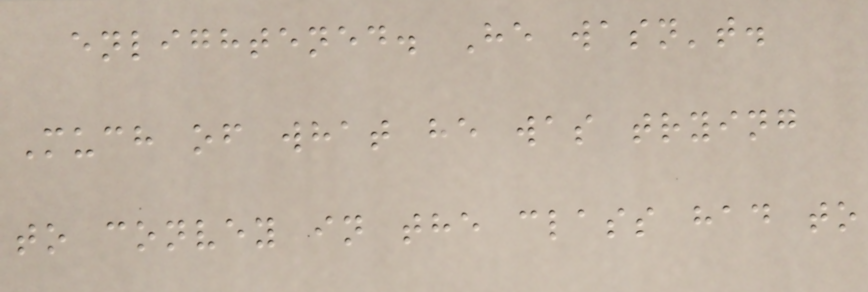enlightened. He wasn't.
Much of what he was trying
to convey in the class had to
